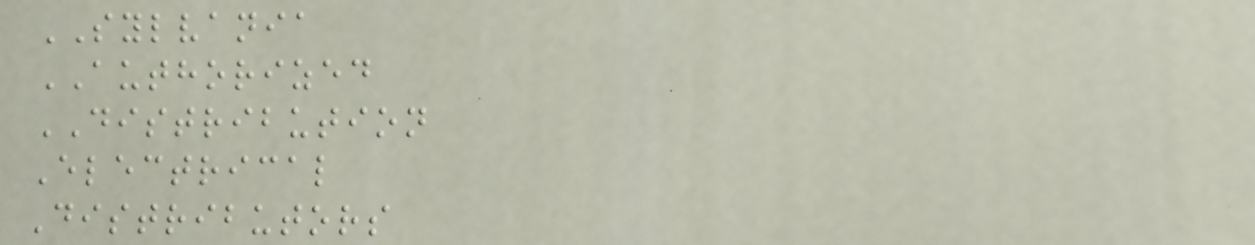SYLVANIA
AUTHORIZED
DISTRIBUTION
Electrical
Distributors
